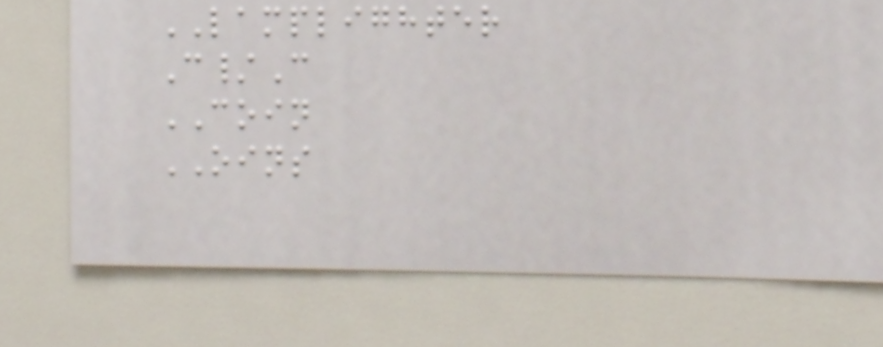LAMPLIGHTER
C/C
COIN
OINS
